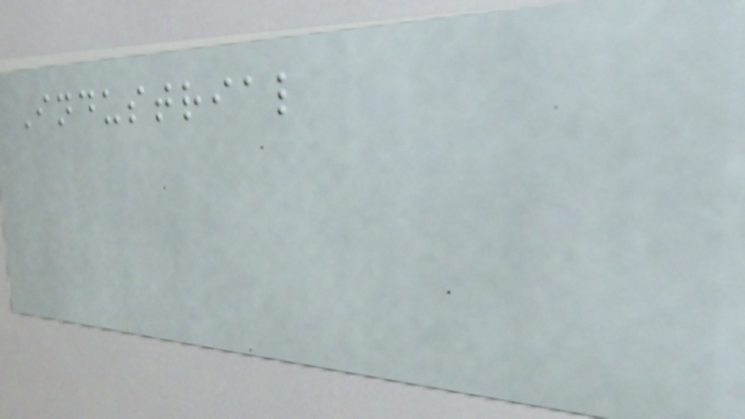Industrial
